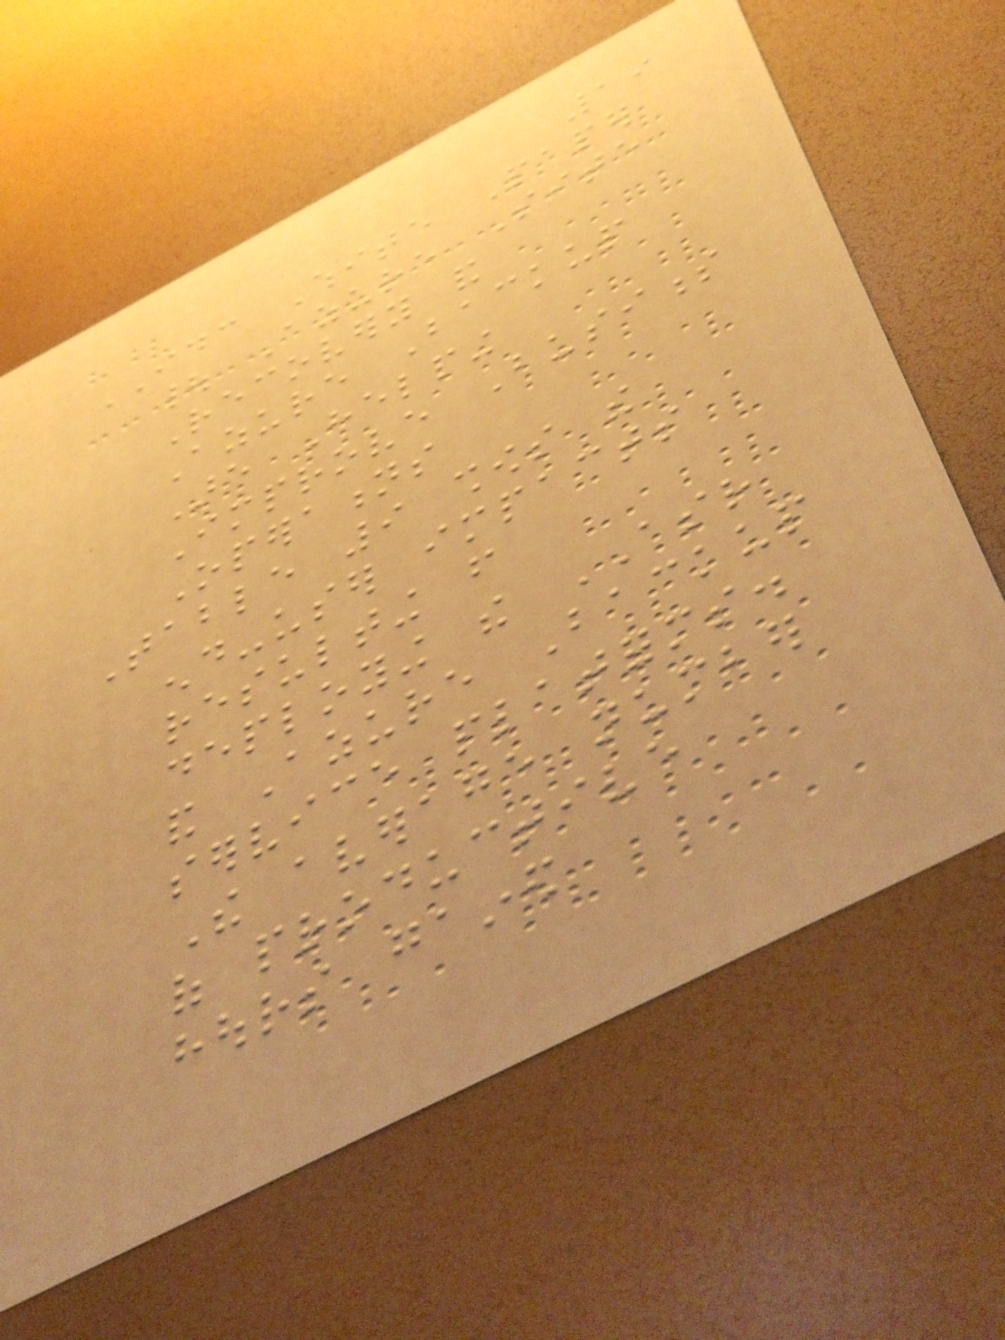19
IDC White Paper
| Azure Site
Recovery and
Azure Backup
Are Helping
Improve Business
Operations
Table 9 shows the
end-user impacts
resulting from
deploying the ASR
and Azure Backup
service platforms.
The average number
of productive
hours gained
